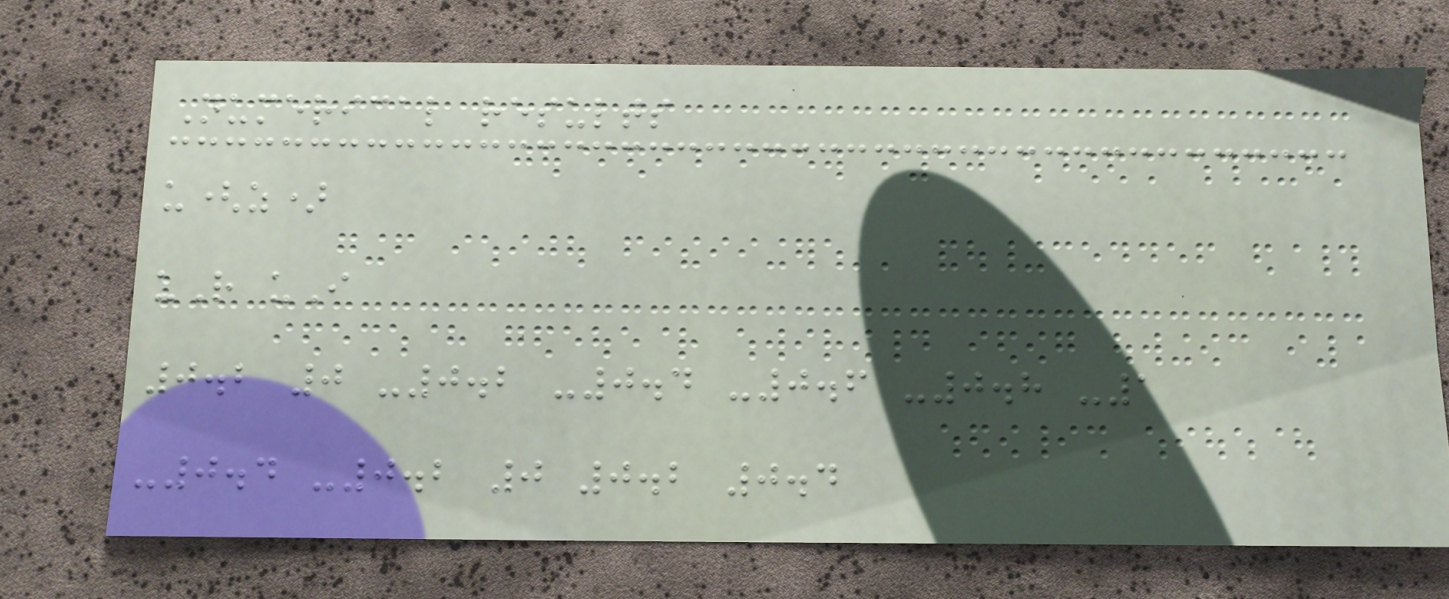Numerical results
u(z)
uR uI
0.2 0 -0.2 -0.4 -0.6 -0.8 -1
-0.4 -0.2 0 0.2 0.4
